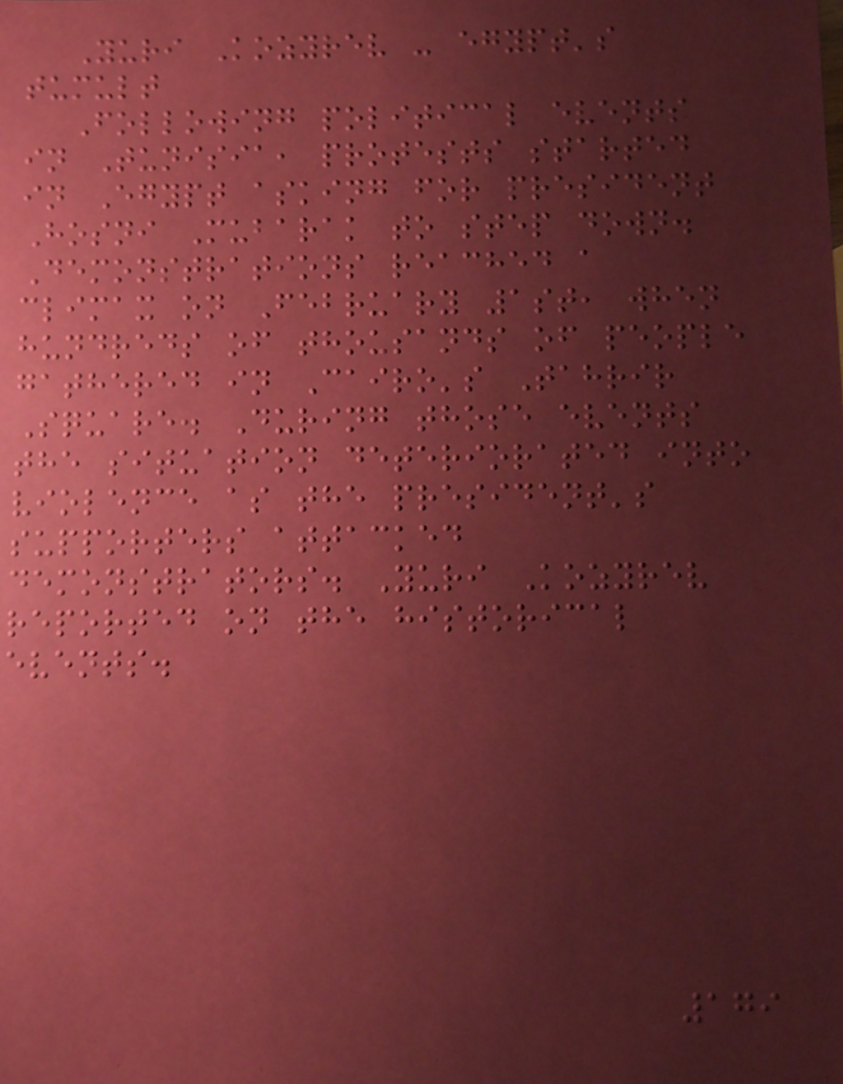Yuri Kozyrev - egypt's
tumult
Following political events
in Tunisia, protests started
in Egypt asking for president
Hosni Mubarak to step down.
Demonstrations reached a
climax on February 1st, when
hundreds of thousands of people
gathered in Cairo's Tahrir
Square. During those events
the situation deteriorated into
violence as the president's
supporters attacked
demonstrators. Yuri Kozyrev
reported on the historical
events.
179
